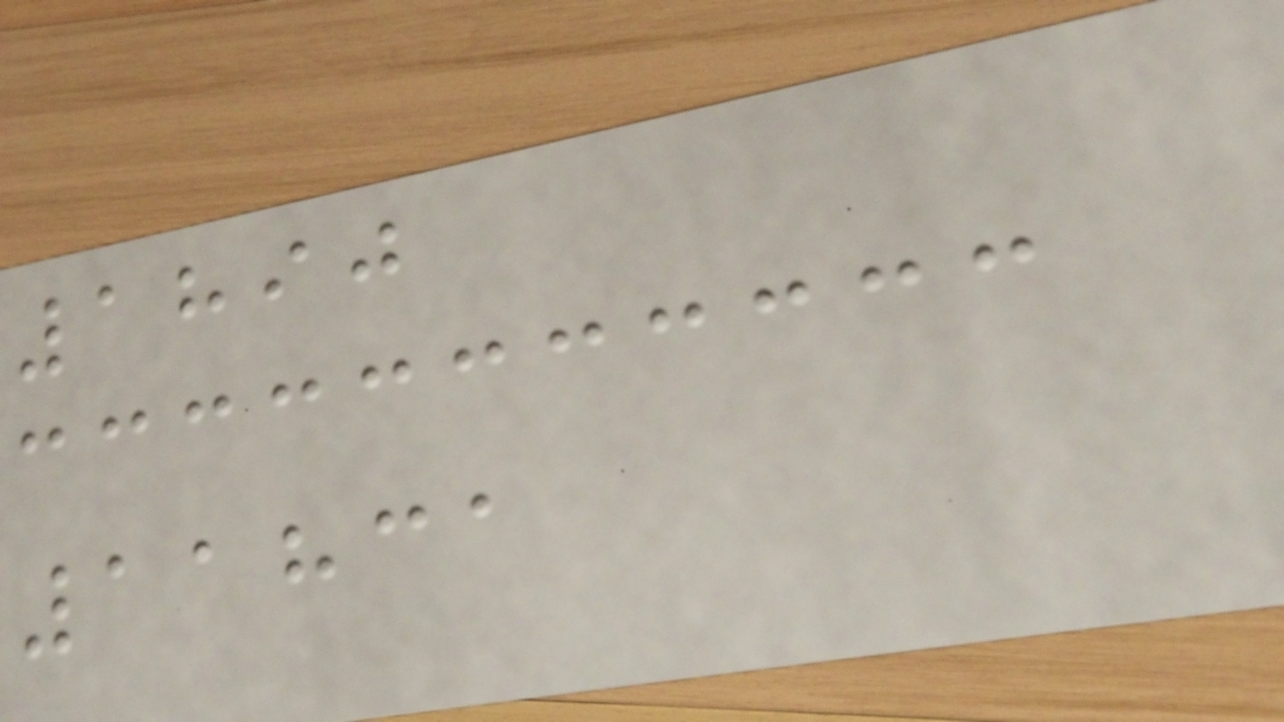1890
11831
